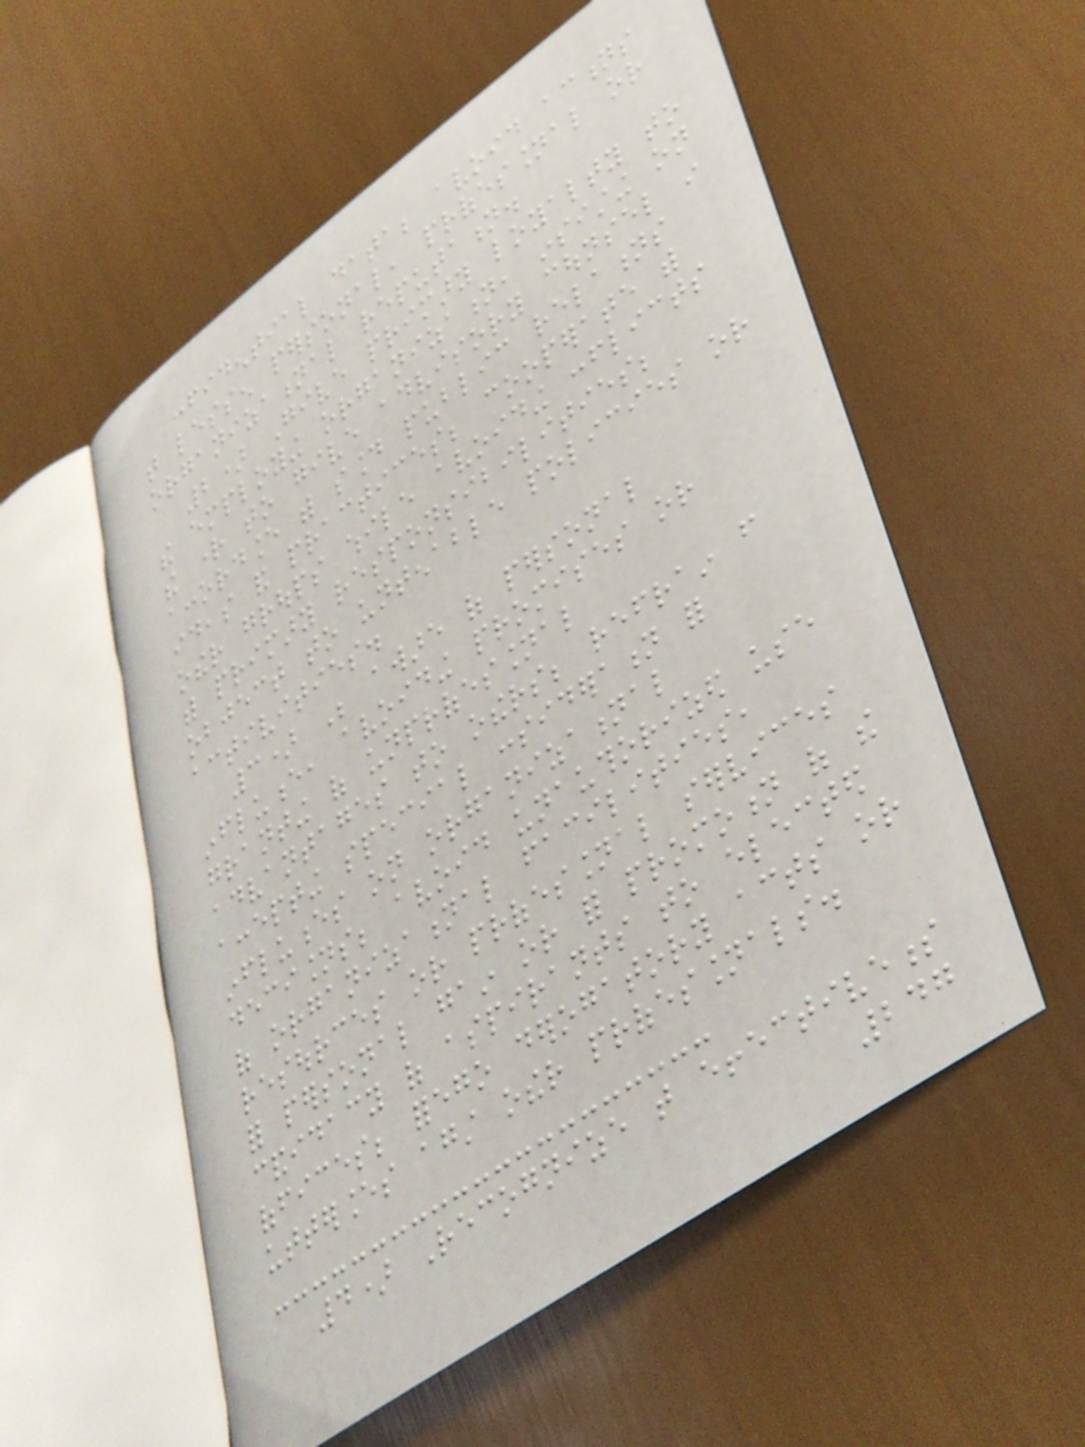confidential data; avoid actions
that lessen personal, professional or
organizational reputation.
2) Give primary loyalty to
the employing organization, insisting on
the right to give advisory counsel in
accordance with sound public relations
ideas and practices; cooperate with
other groups while avoiding conflicts
with primary responsibilities;
object to untenable policies or
activities.
3) Be aware of personal
influence, avoiding promises or
granting of unprofessional
advantages to others; refrain from
accepting special consideration for
influences on organizational
decisions; avoid unauthorized use
of organizational facilities,
resources or professional services
for personal gain or for promotion of the
candidacy of aspirants to elected
offices; forego derogatory acts or
utterances against other professionals.
4) Recognize that effectiveness
247
